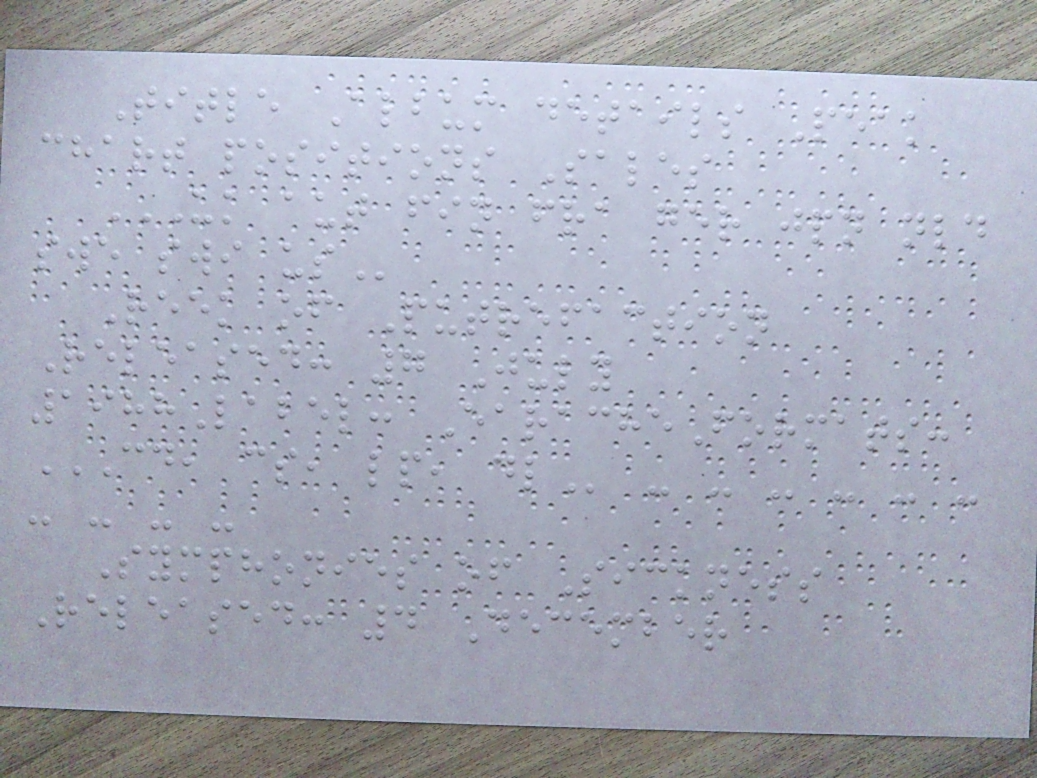Title Album details Peak
chart positions Sales
UK AUT FIN FRA GER JPN NLD
SWE SWI US
Reek of Putrefaction
Released: 7 July
1988Label: EaracheFormats:
CD, CS, LP, DL - - - - - -
- - - -
Symphonies of Sickness
Released: 4 December
